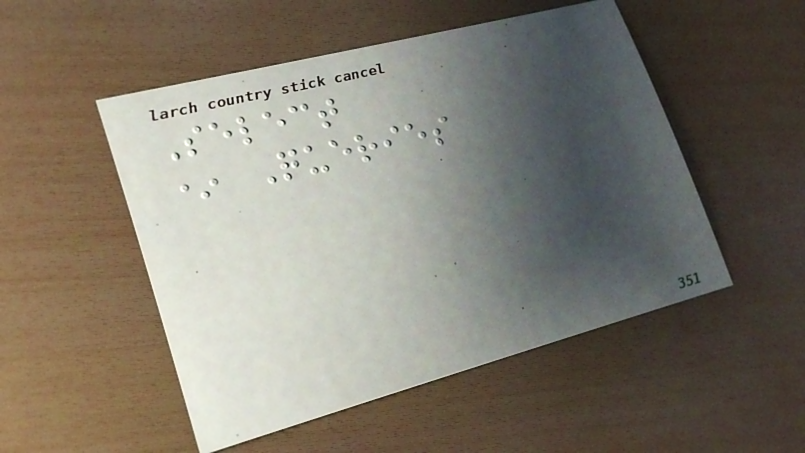Select
* Queries
